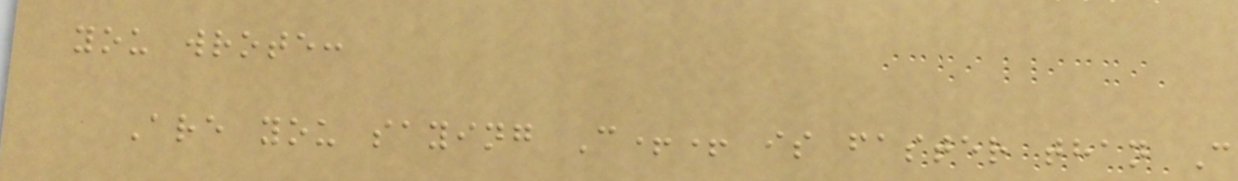you wrote:
Are you saying C++ is faster than C
